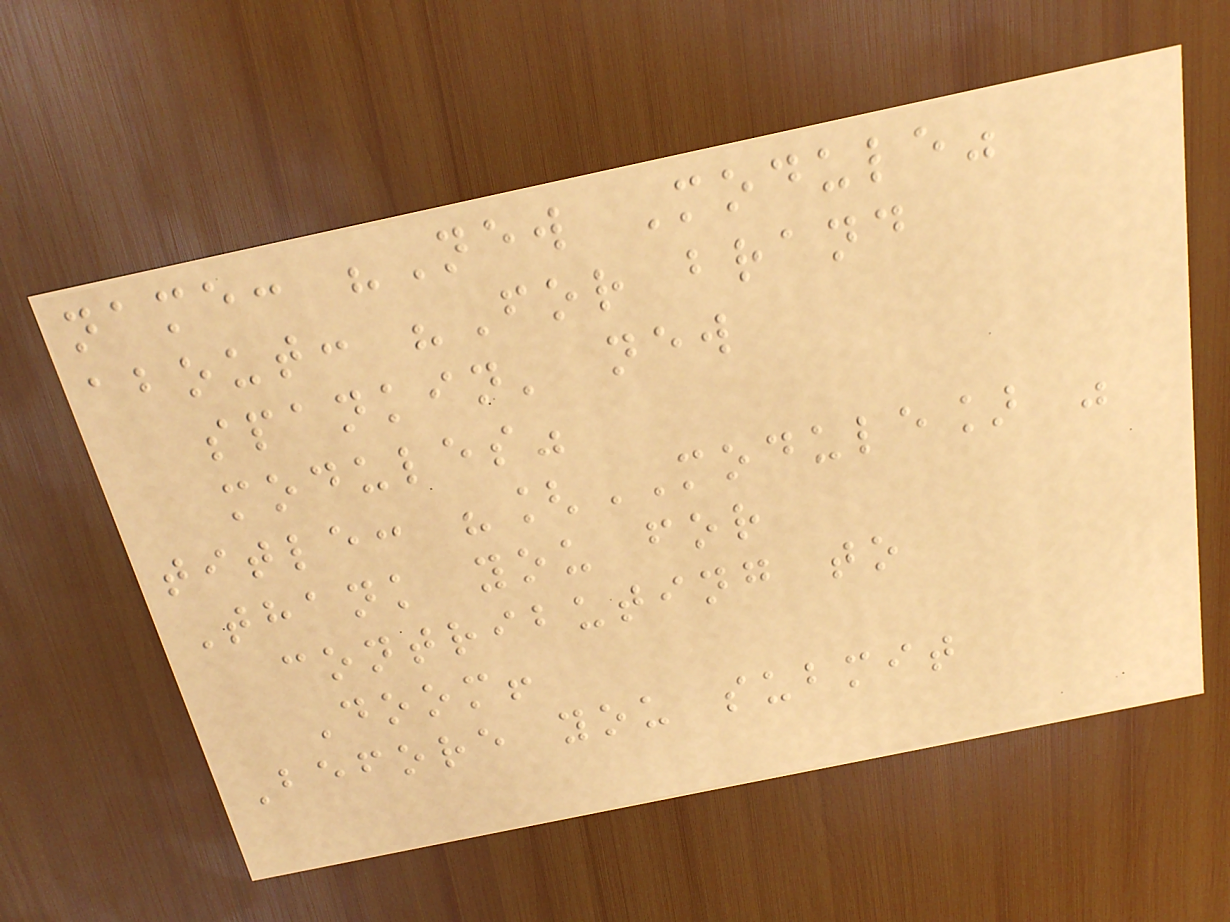name: "New Module"
about: "For brand
spankin' new
modules"
title: "[MODULE] "
Thank you for
contributing to
Doom!
Before you submit
